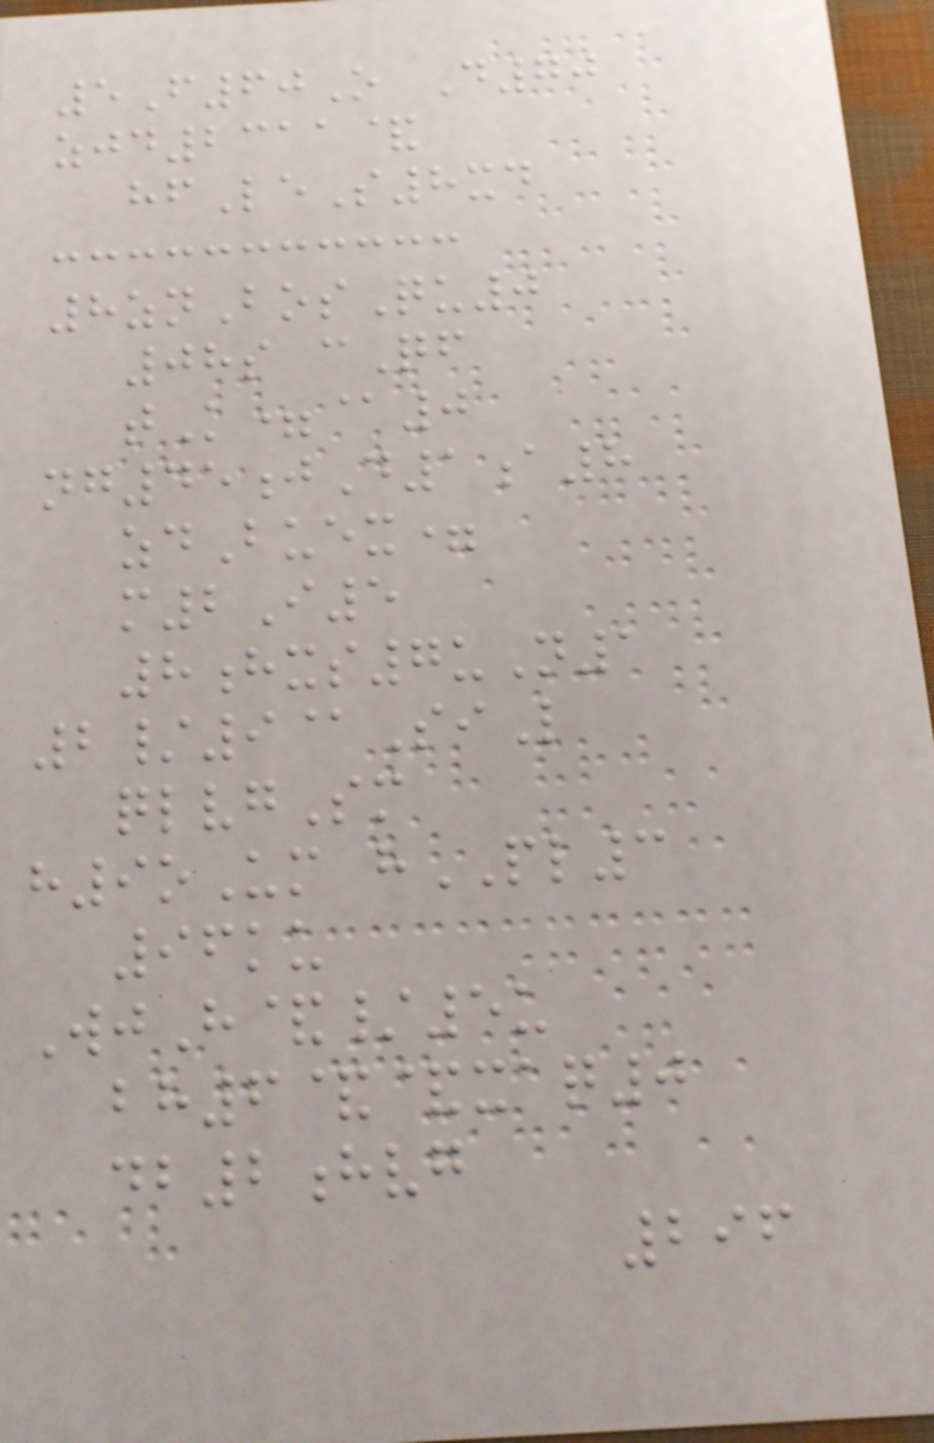5F60O D70
zjd2311&
hfLeS8xd
8znBosQu0
08s cQf
tK=@0
ng45jD1a8
zdBuex=
m2I5
8hxs7uN1
2/9@SiL
qlvgSm
h9oUm hPL3
96ku
WjH&/5u
bh6&&xaq0
db2hvg
296
